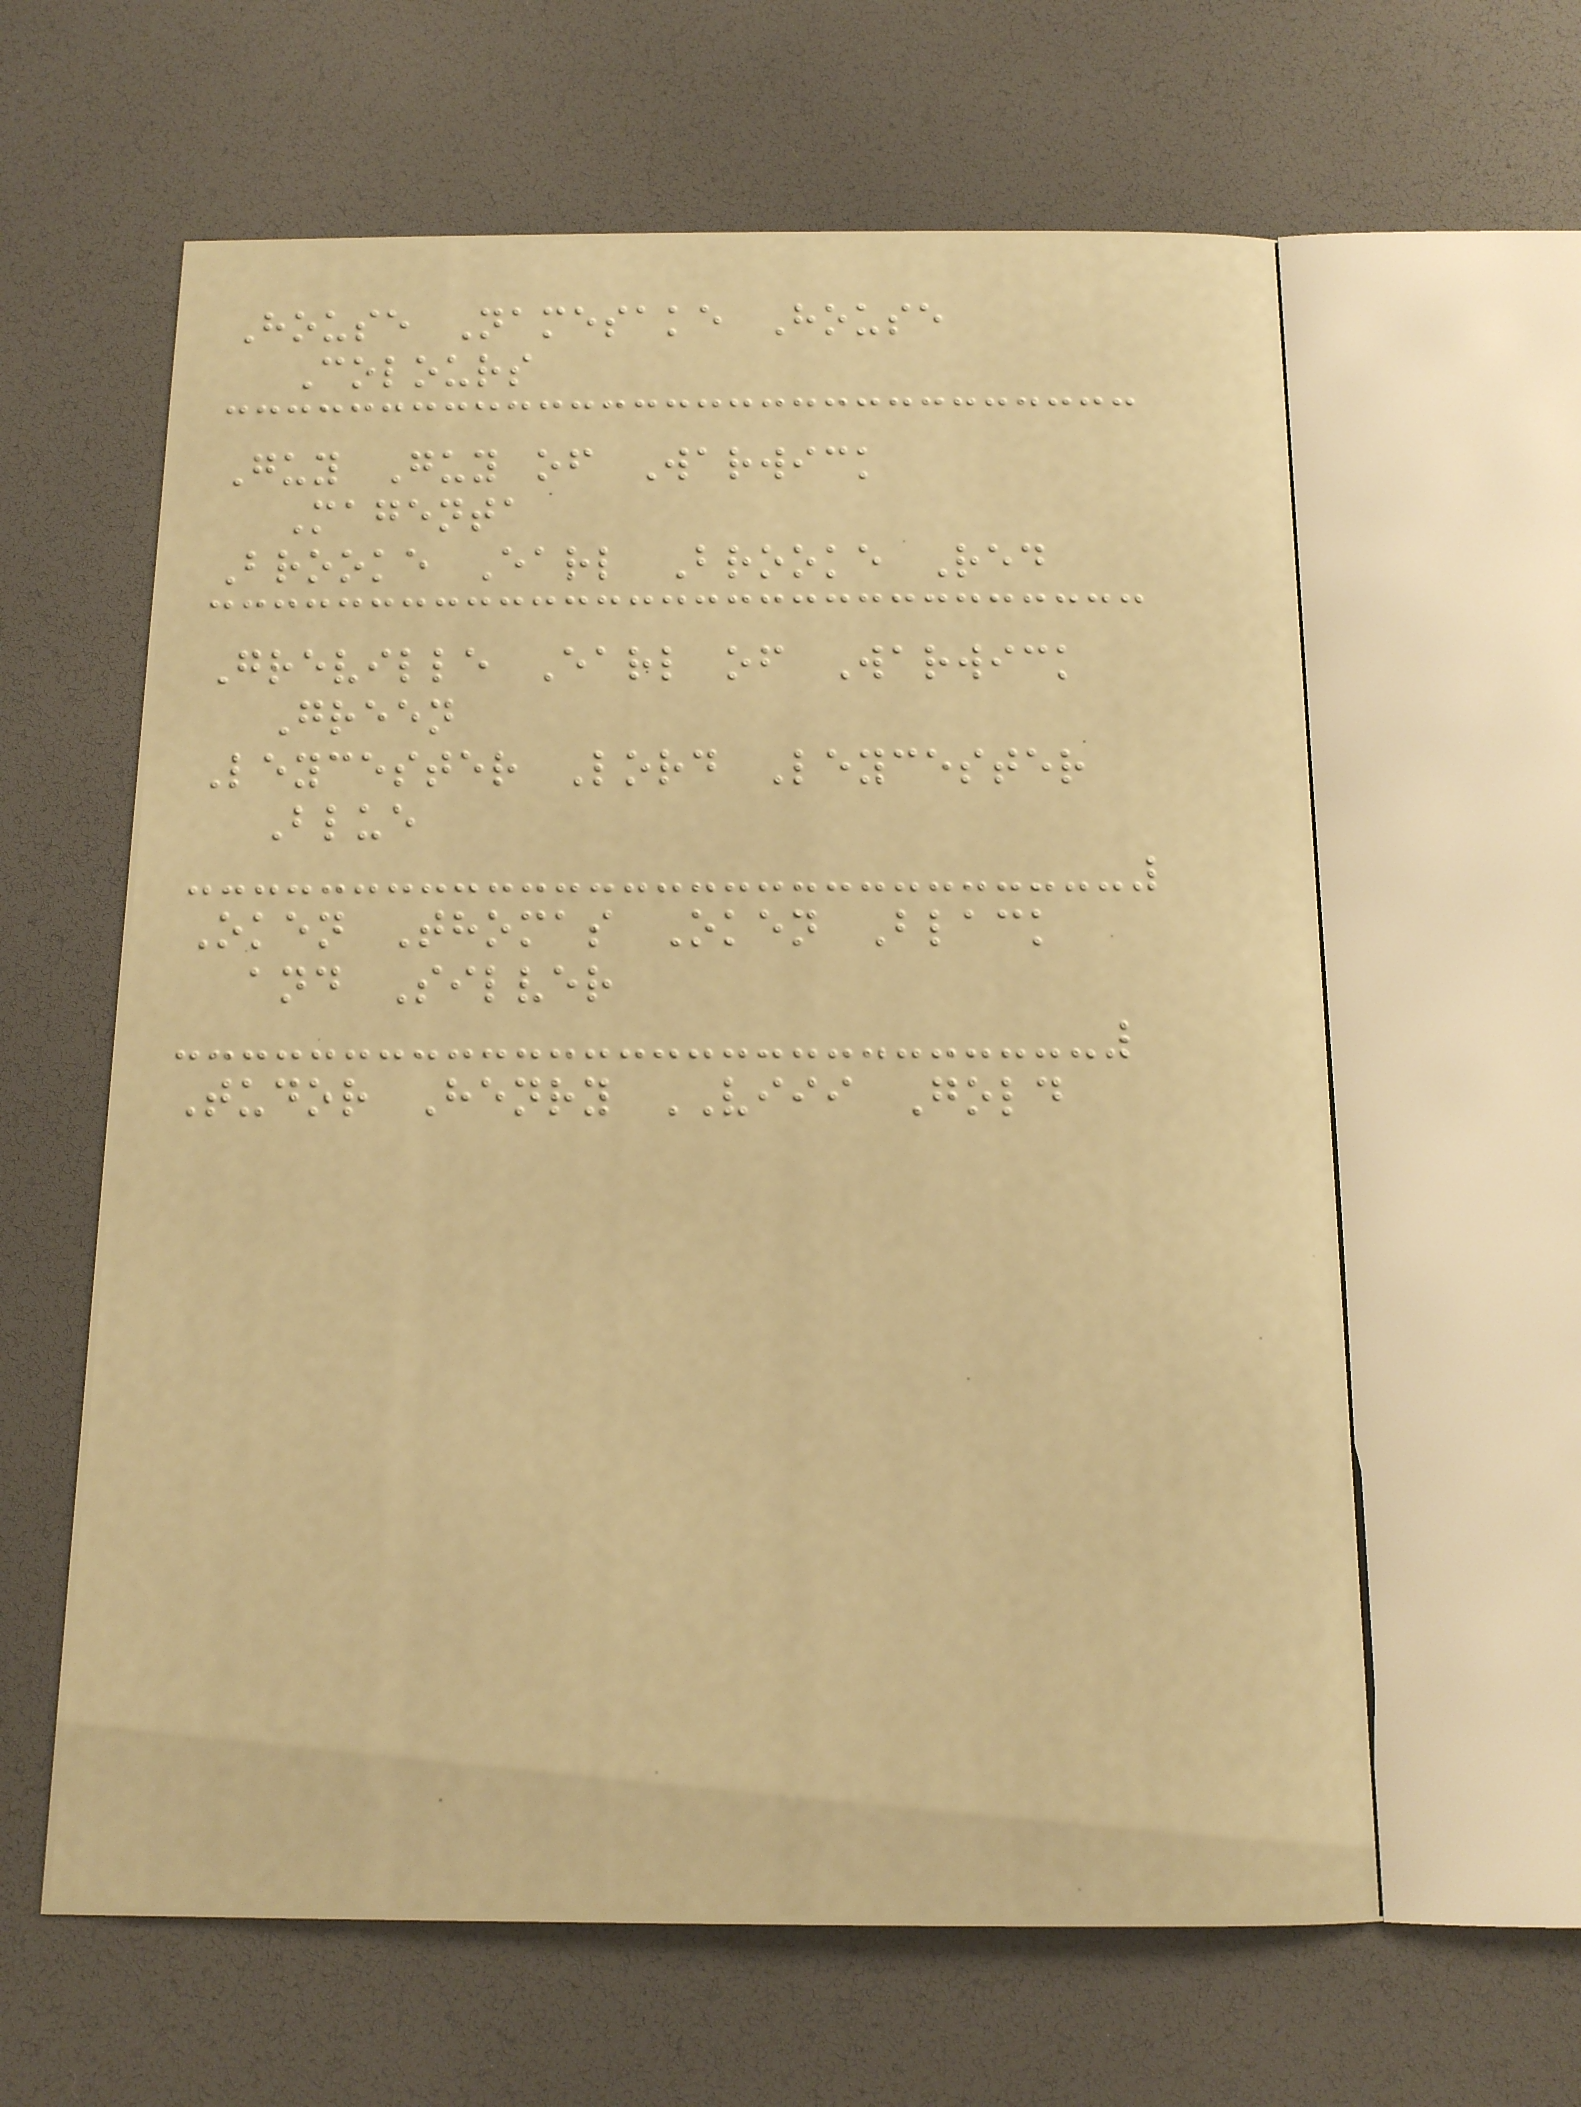House Namesake House
Colours
Guy Guy of Warwick
Magenta
Brooke Earl Brooke Red
Greville Earl of Warwick
Green
Leycester Lord Leycester
Blue
Oken Thomas Oken Black
and Silver
Tudor Henry VIII Gold
